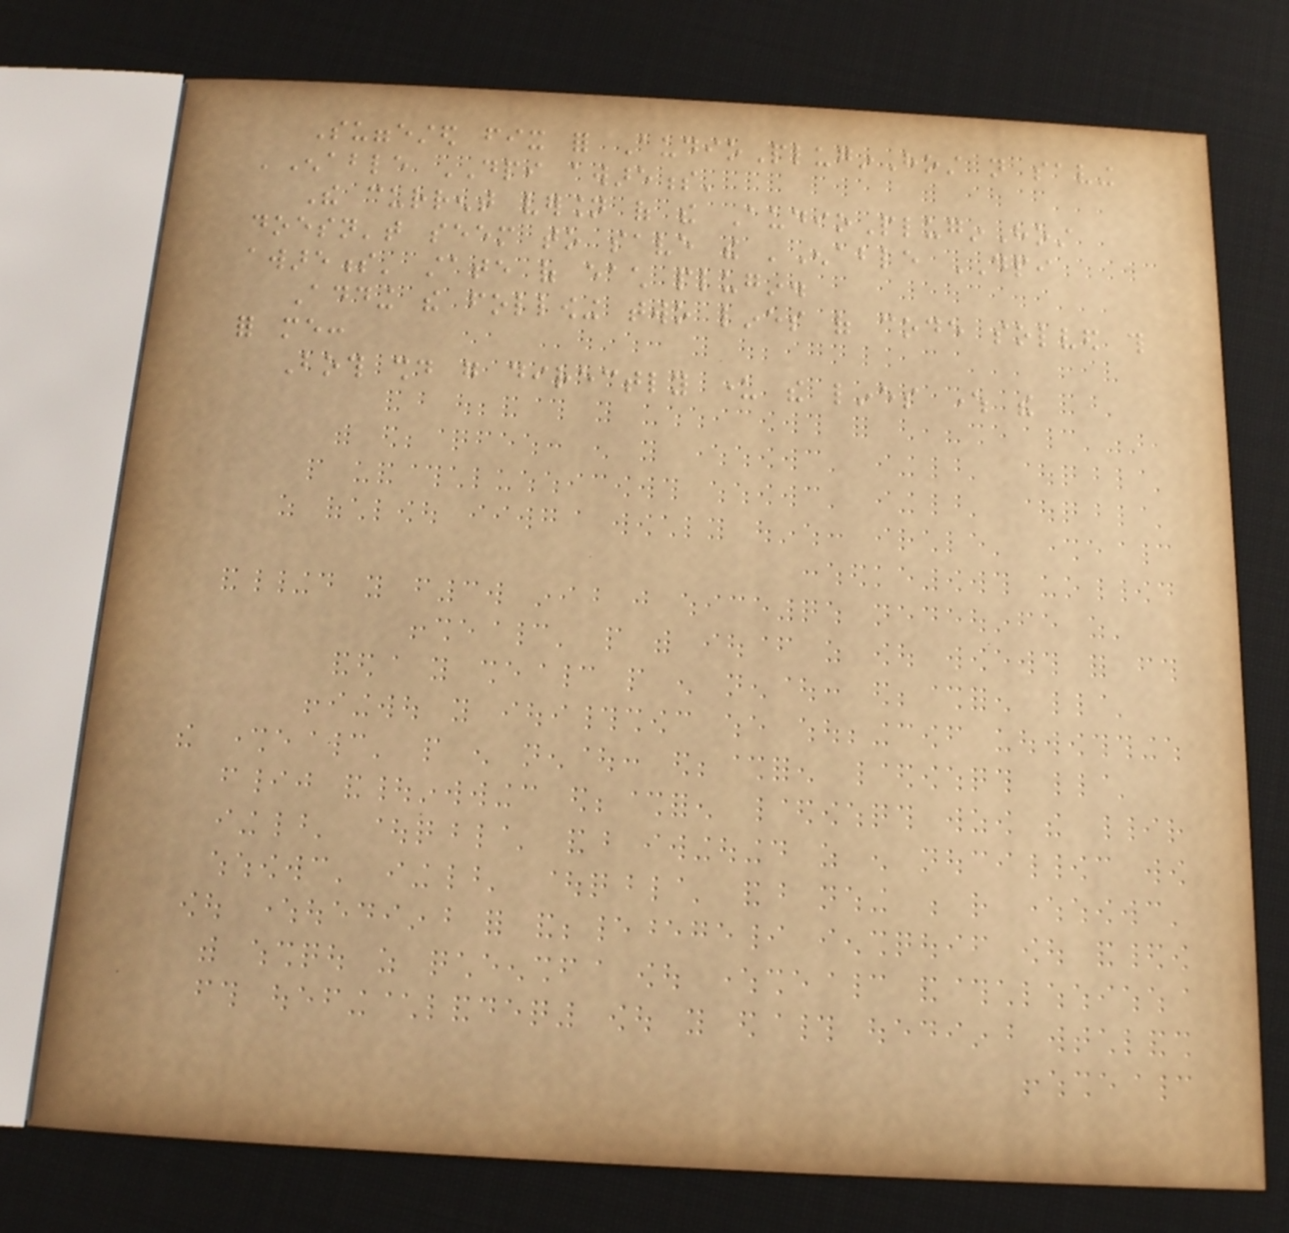Suggested fix for AudioPluginHost not saving
'Enable DPI awareness'
The current version of the AudioPluginHost
doesn't seem to save the 'Enable DPI
awareness' state of each plugin.
Adding the following two lines of code solved this
for me:
Both should go directly under the lines where the
